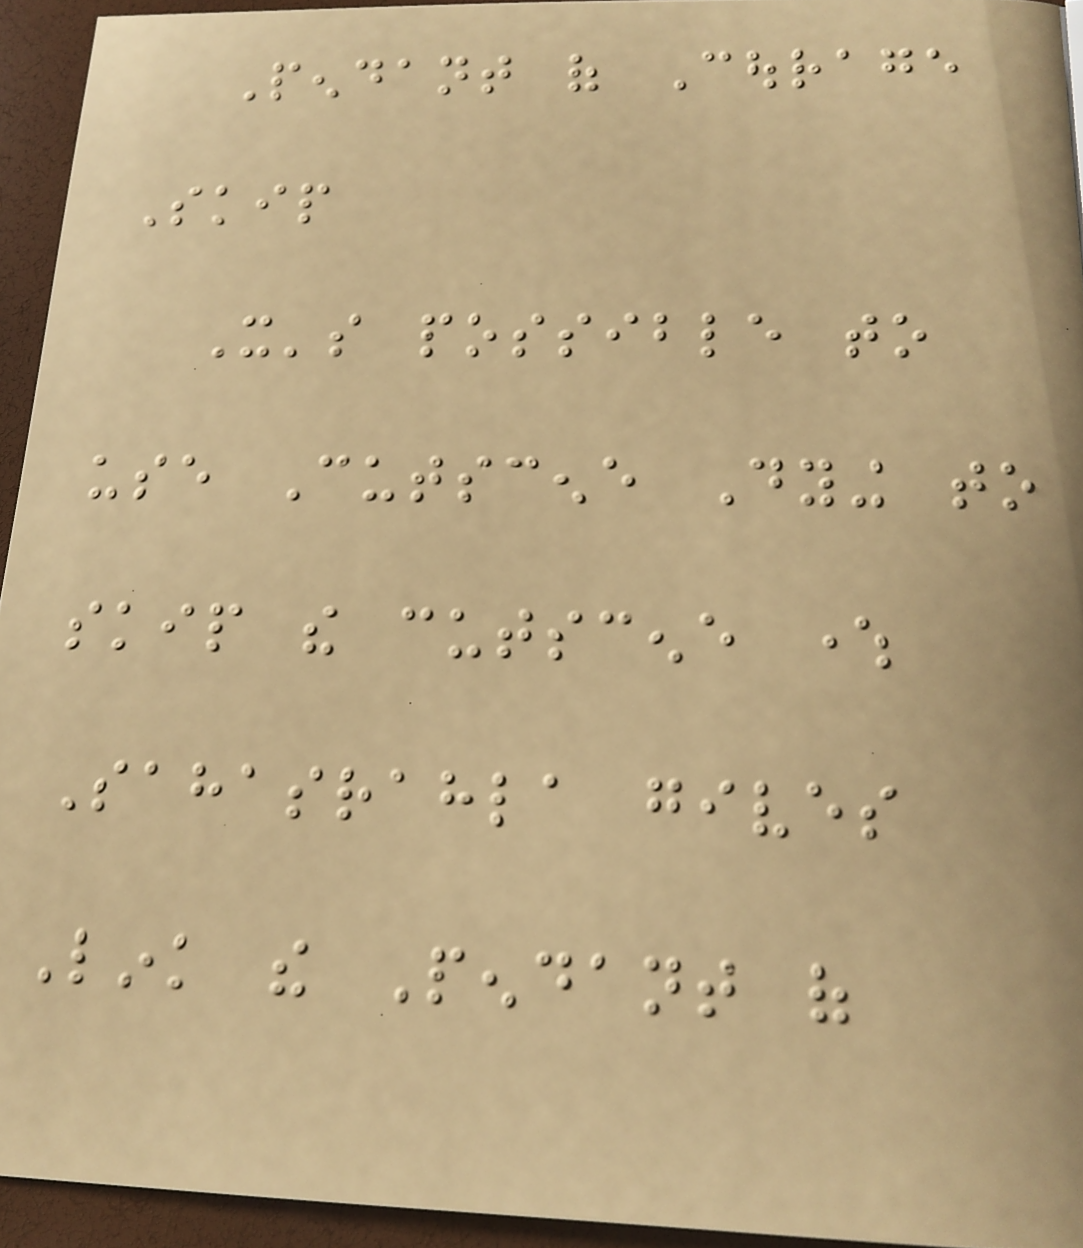Pendant of Courage
Skip
It's possible to
use Cutscene Dying to
skip the cutscene where
Sahasrahla gives
Link the Pendant of
